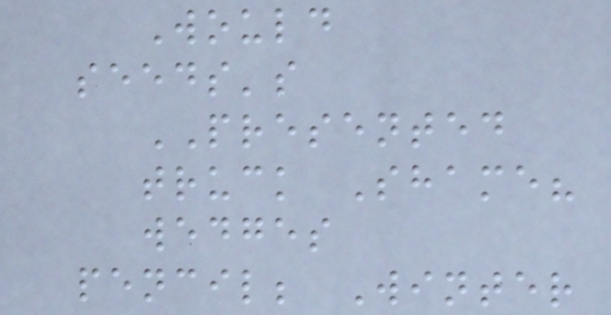Would
seeds's
PRESENTED
truck Shame?
wedges
pencil; Winter
